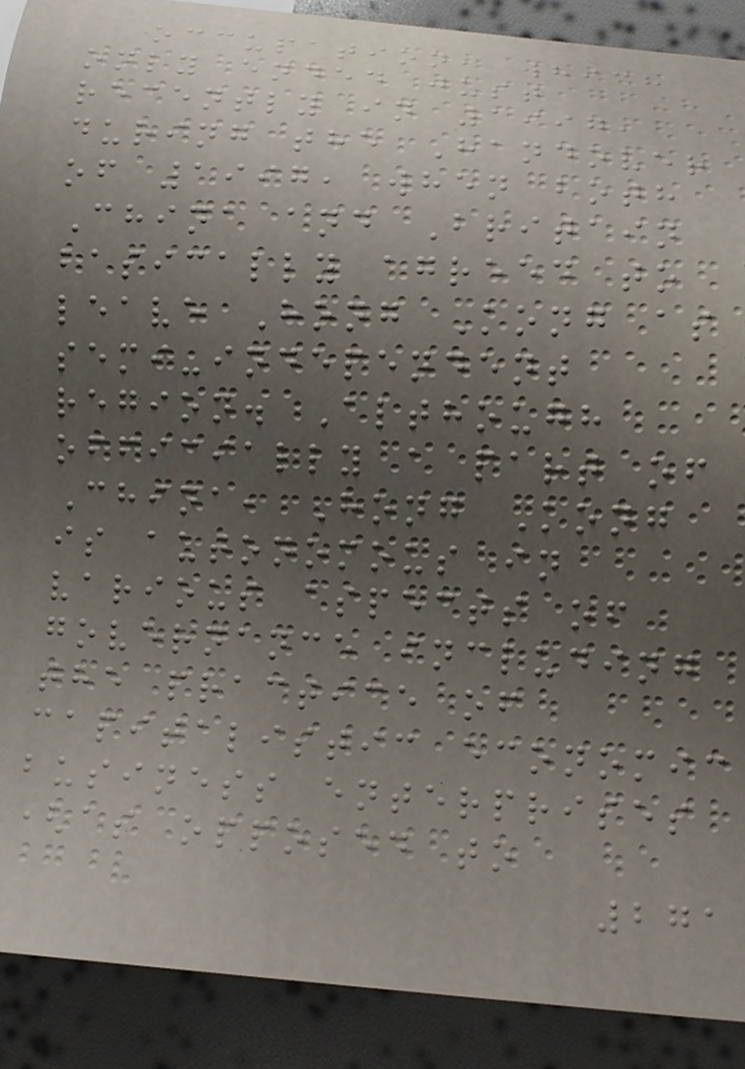occupation, which
only ended just
recently in 1997,
during the Handover
of 1997, when both
China and Britain
basically agreed to
leave Hong Kong as
semi-independent
region. Although
officially a part of
China, Hong Kong
is autonomous in
various aspects of
governance including
the practice of
capitalistic economic
business enterprises
(as opposed to
271
